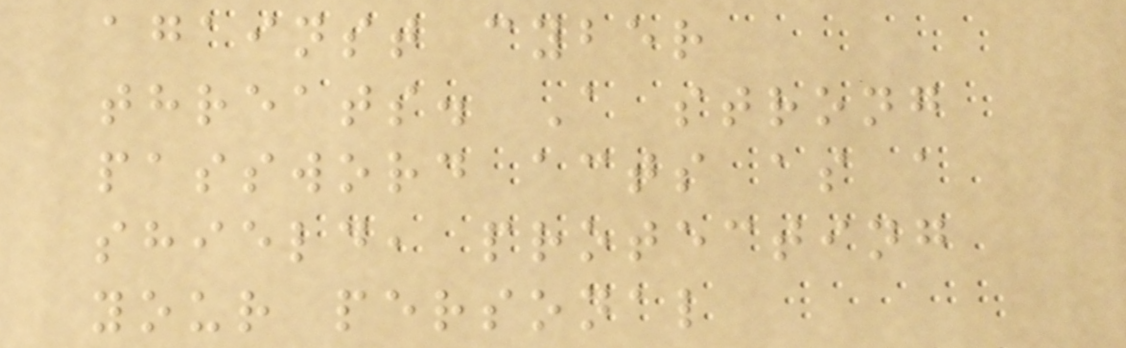against cyber
threats. A strong
password acts as a
shield, protecting
your personal
